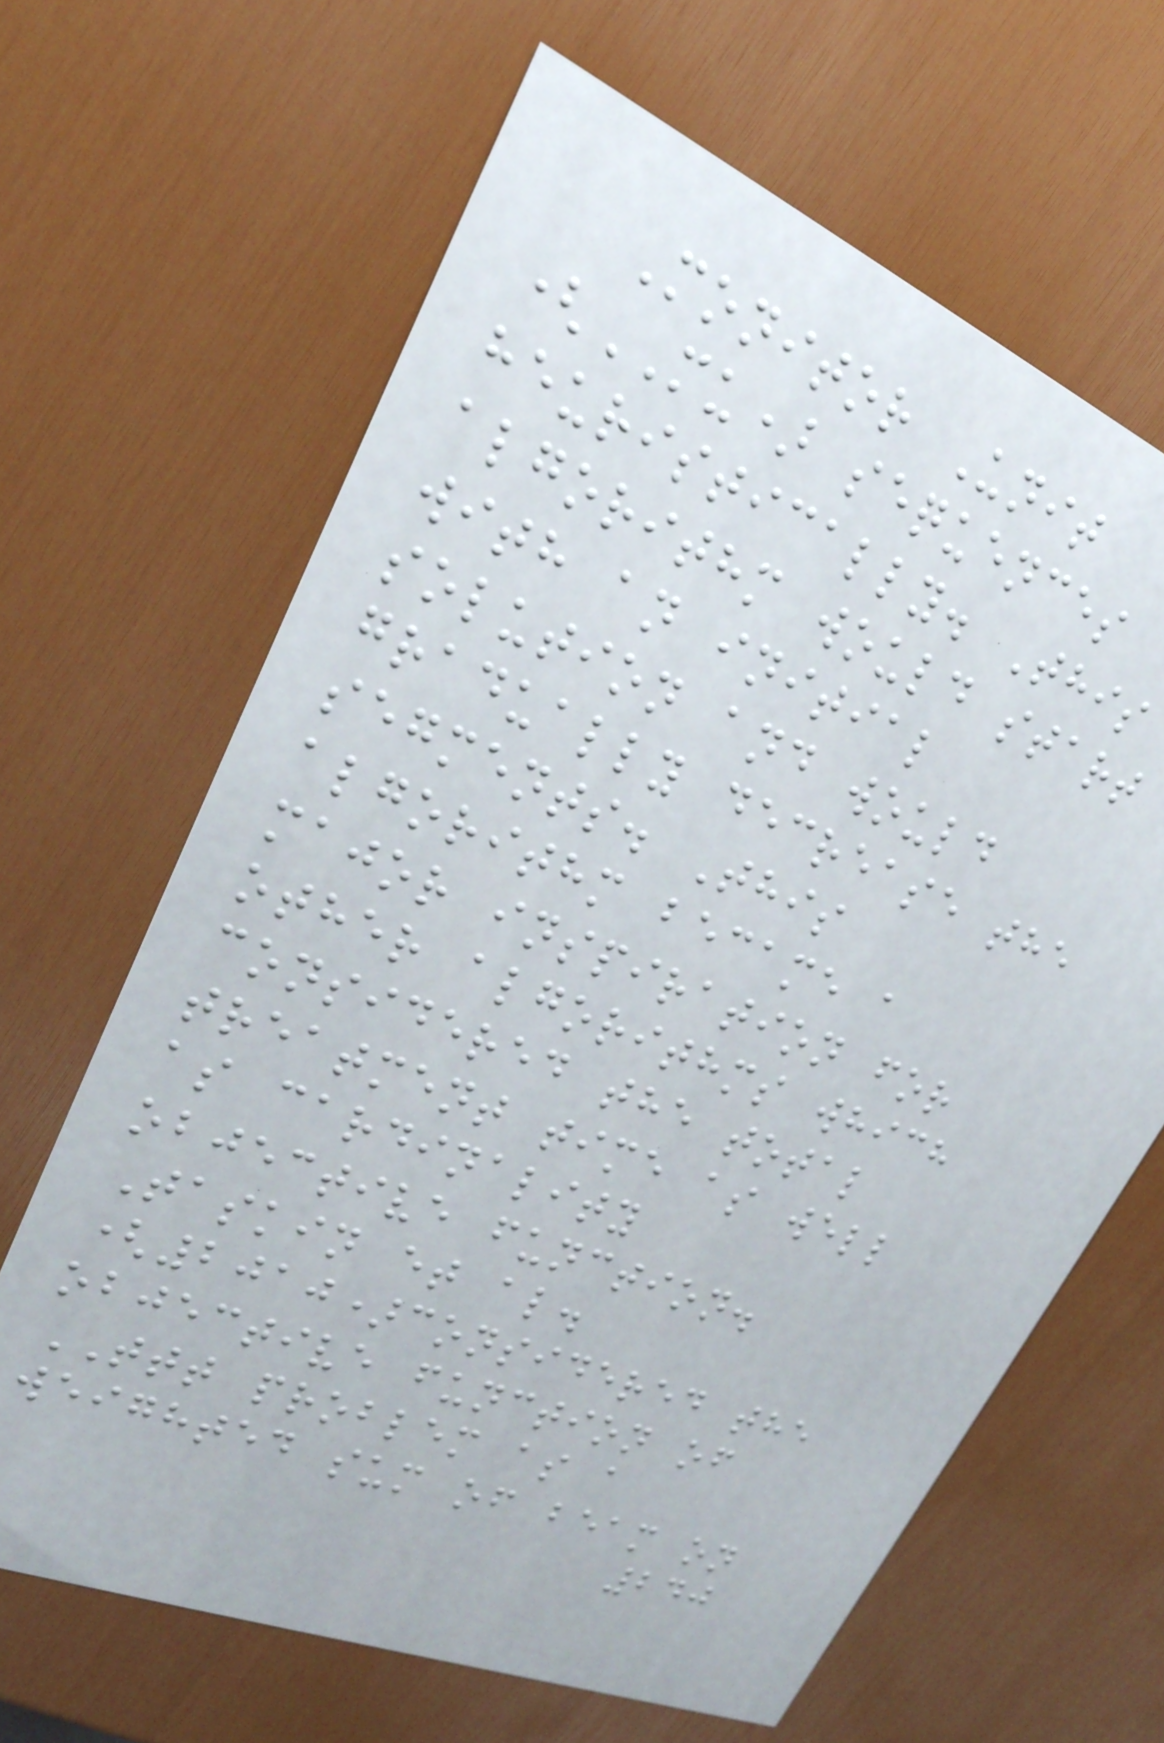Monitor Unit
(MU) sequences
heuristically. This
algorithm would start
with an initial
solution and would
gradually decrease the
segments. This
algorithm became a
major inspiration for
other algorithms which
considered the total
treatment time as well
as cardinality
objective function.
Taskin et al.
(2010)considered the
objective function of
TTT problem as a
weighted sum of beam on
240
